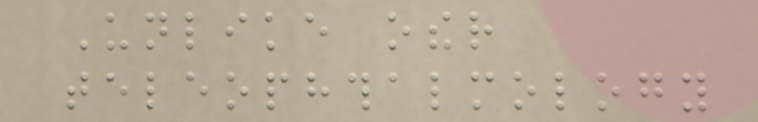Unlike other
teleophthalmology
